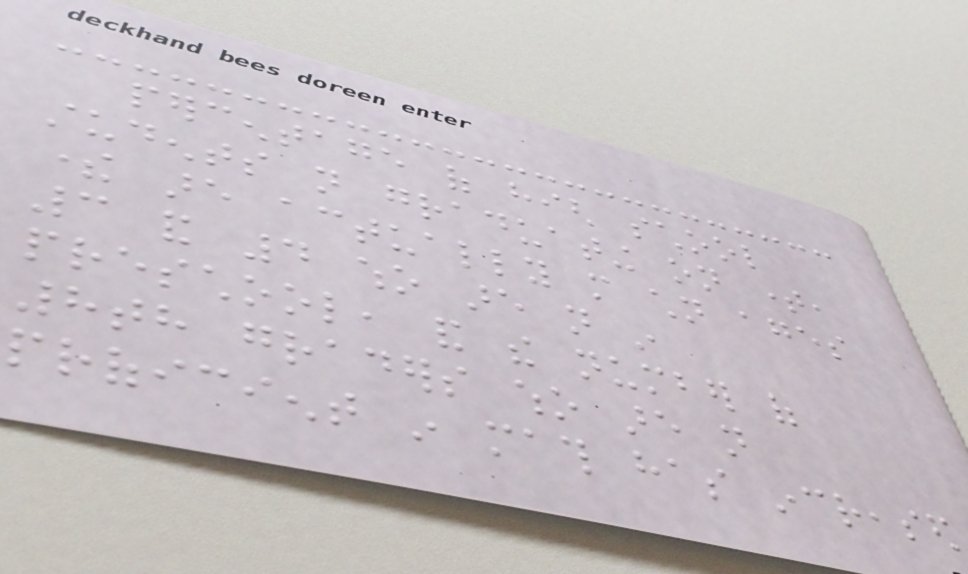percentage of high school
students not graduating on time,
there are actually more children ages
3 and 4 who are not in
preschool, and the number of
8th graders who are not
proficient in math has increased
